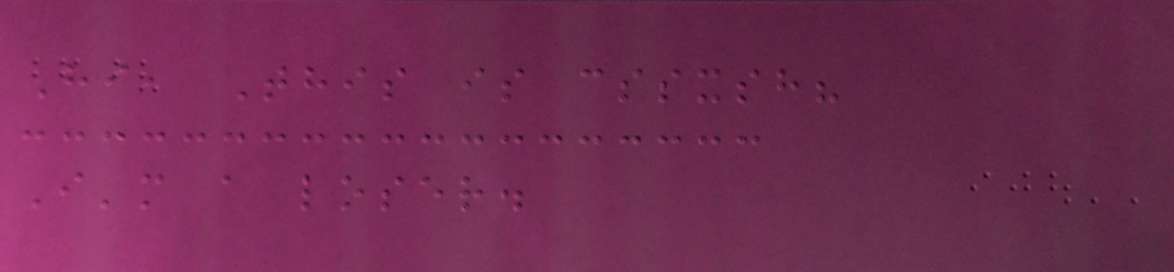Hi, This is cssxsh?
I'm a loser.
